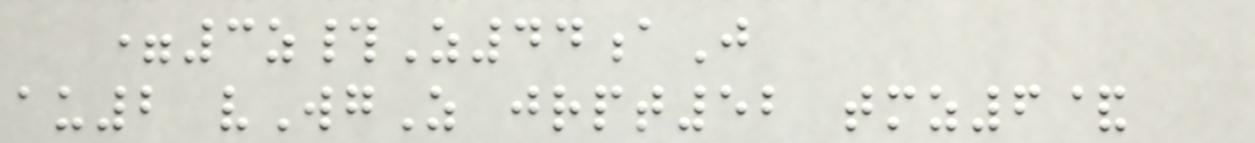=3z#Z44aJ
au2 vWgZ jrpt52 tmz6&
